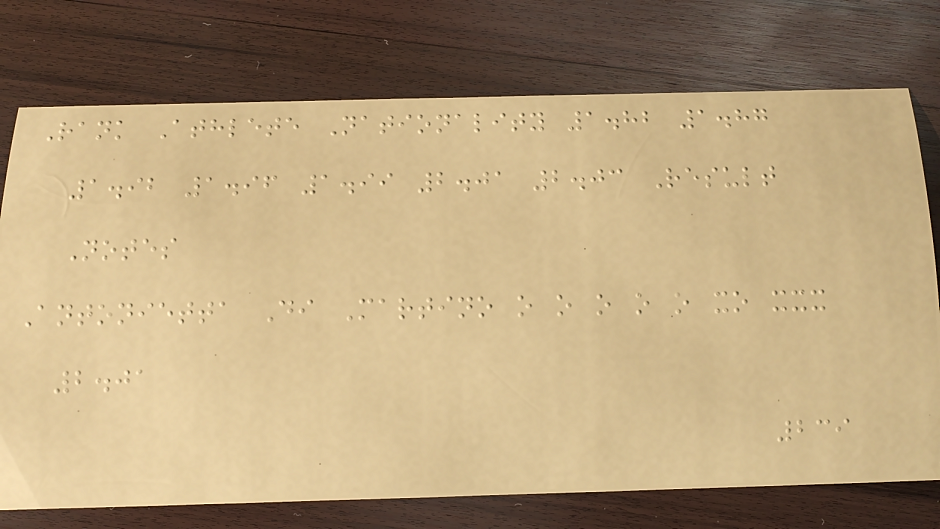Rank Athlete Nationality 1.82 1.87
1.92 1.96 1.99 2.01 2.03 Result
Notes
Antonietta Di Martino o o o o o xo xxx
2.01
239
